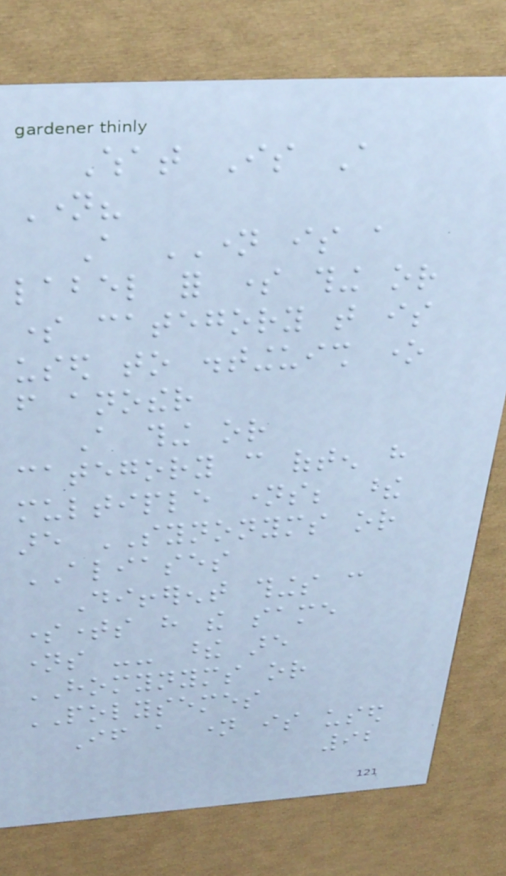What Is A
Name?
A NAME is a
label for some thing or
some category that is
used to distinguish one
from another
A thing or
category can often have
multiple names; these
are SYNONYMS or
ALIASES
Different things can
sometimes have the same
names -- these are
HOMYNYMS or
POLYSEMES
If a name is used
92
